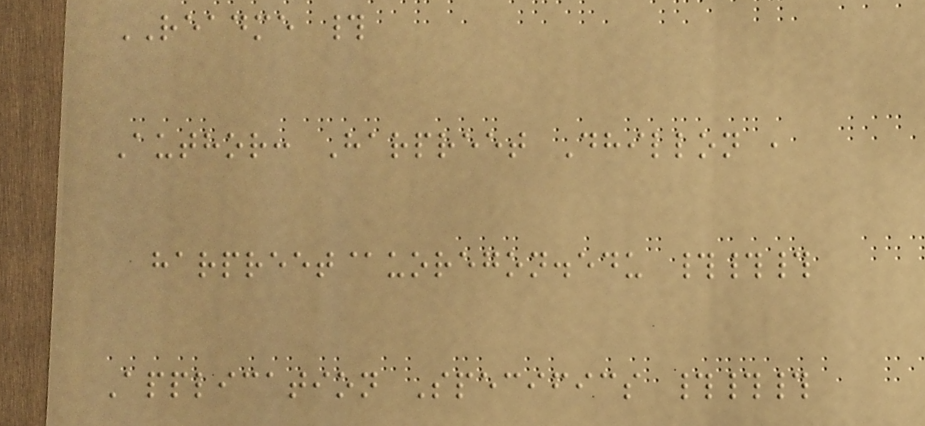README #
Author: Harpreet Dhillon ,
harpreet@uoregon.edu ###
Application Specifics ###
